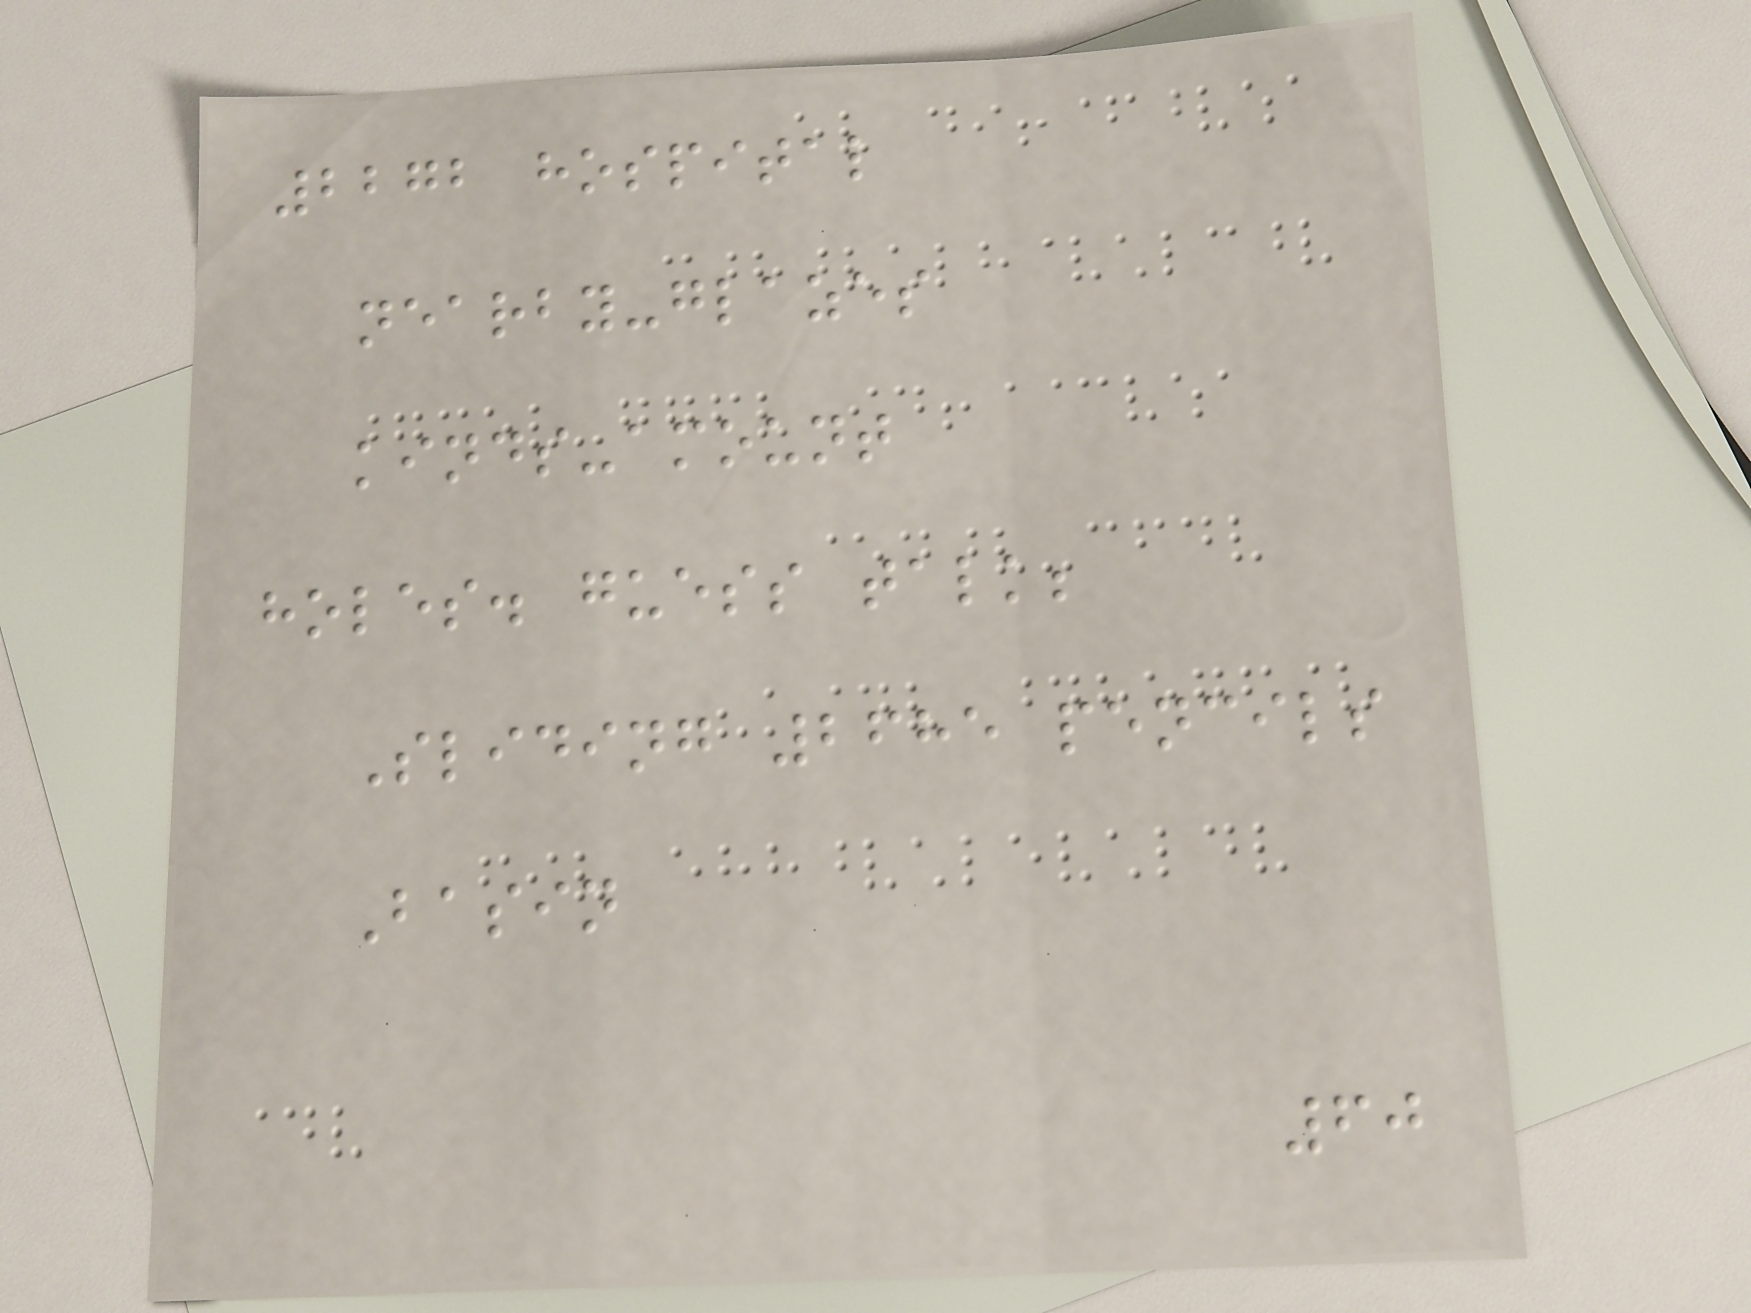2272 hospital
nearby-glazes
kinds-amount
holes. guess talk;
Sliding 2685 pencils
Basin
60
